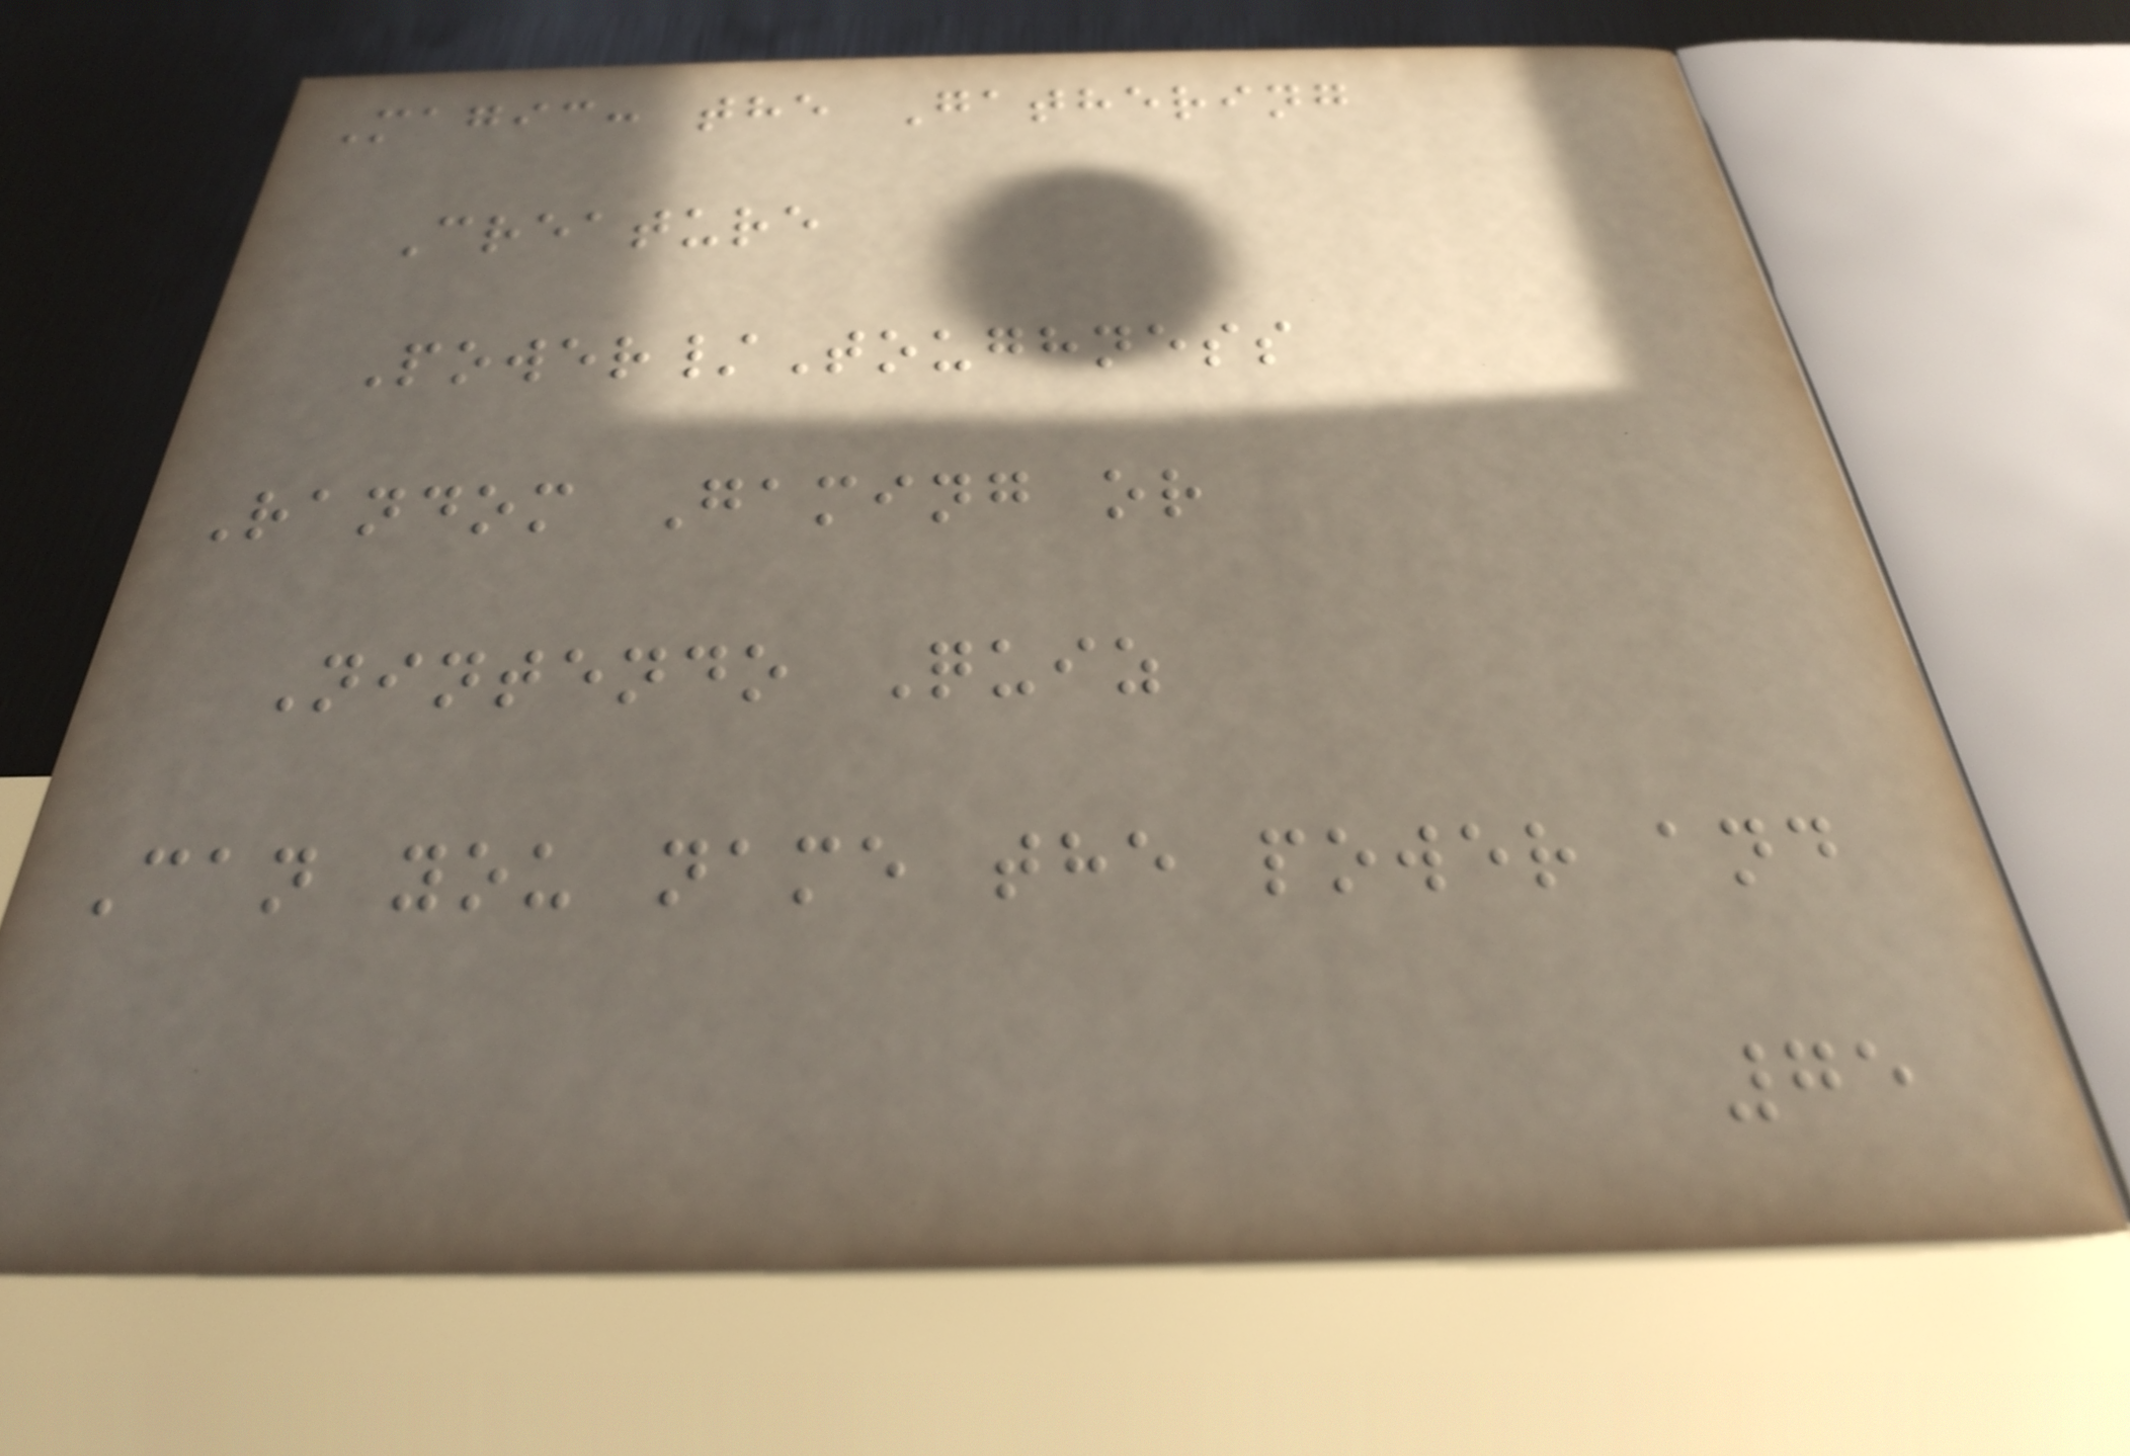Magic: the Gathering
Creature
Power/Toughness
Random Gaming or
Nintendo Quiz
Can you name the power and
75
